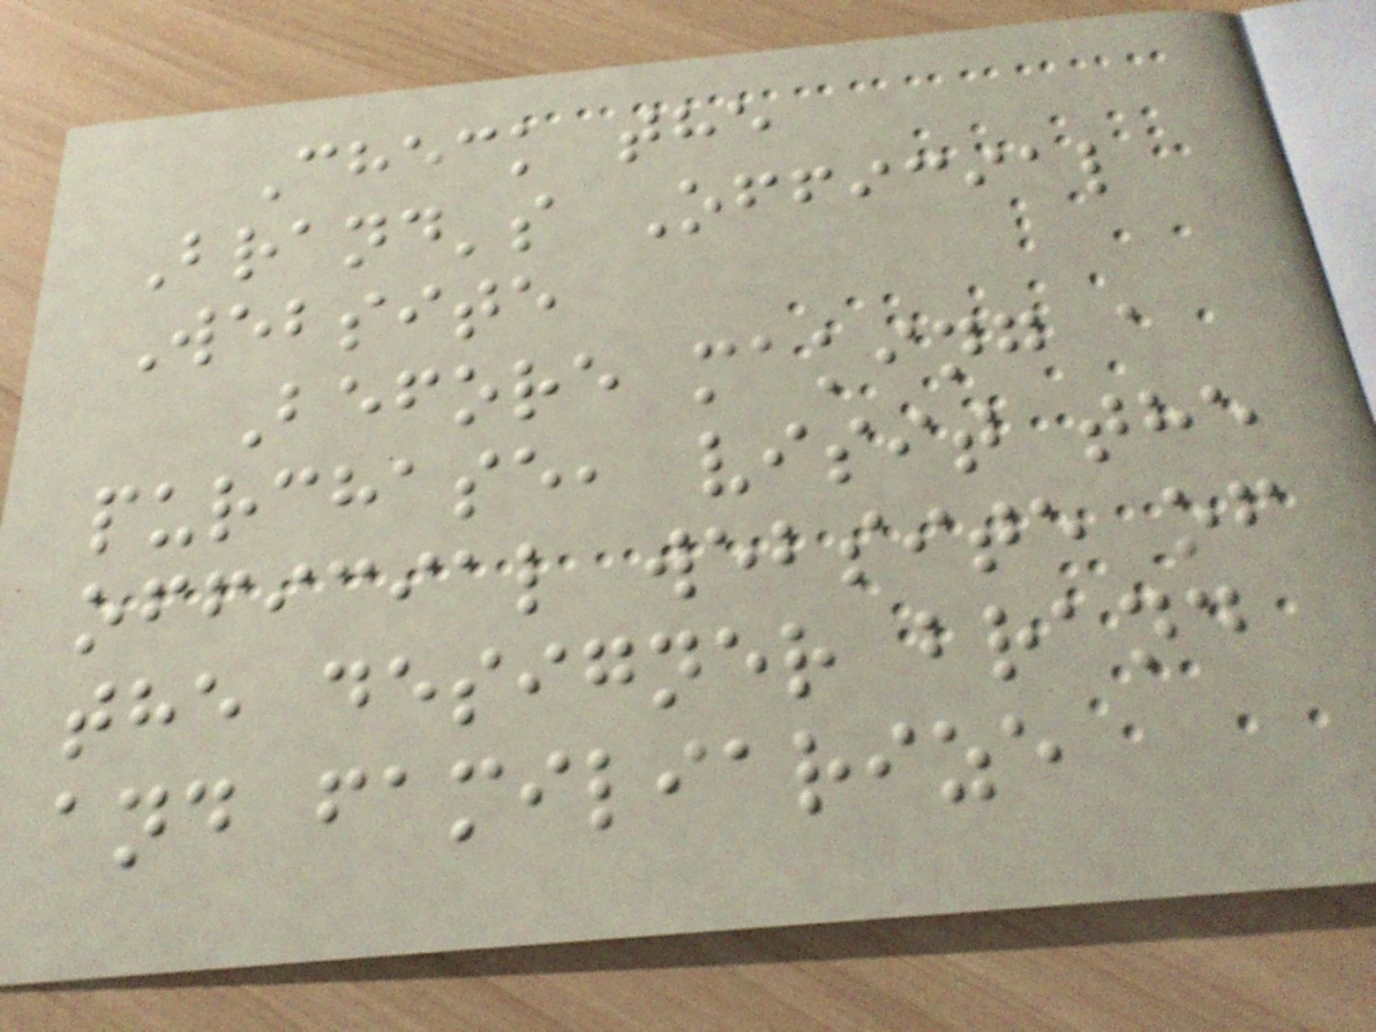Check the
Brand's Official
Website
Before making a
purchase, visit the
official website of
the designer brand
and familiarize
